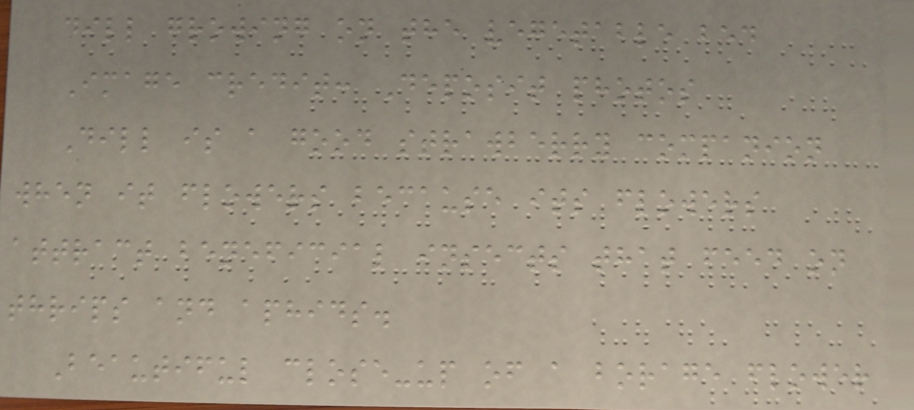dill growing on the vegetable bed
Image credit: Deposit photos
Dill is a good strawberry companion
when it flowers because its flowers
attract beneficial insects that feed on
thrips and aphids.
Beautiful close-up of a borage flower
